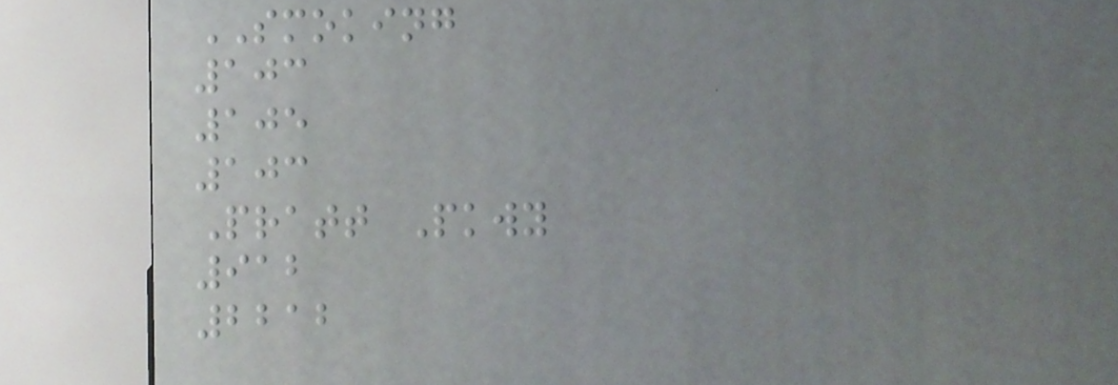SMOKING
103
105
103
Pratt Pkwy
912
2212
